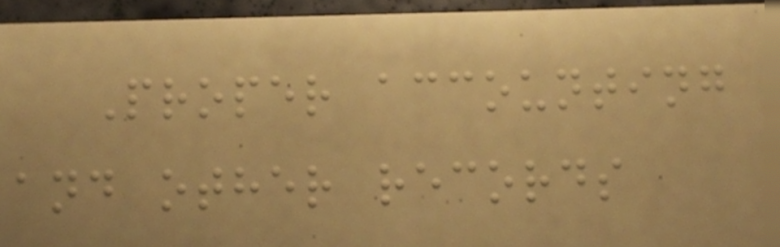Proper accounting
and other records
